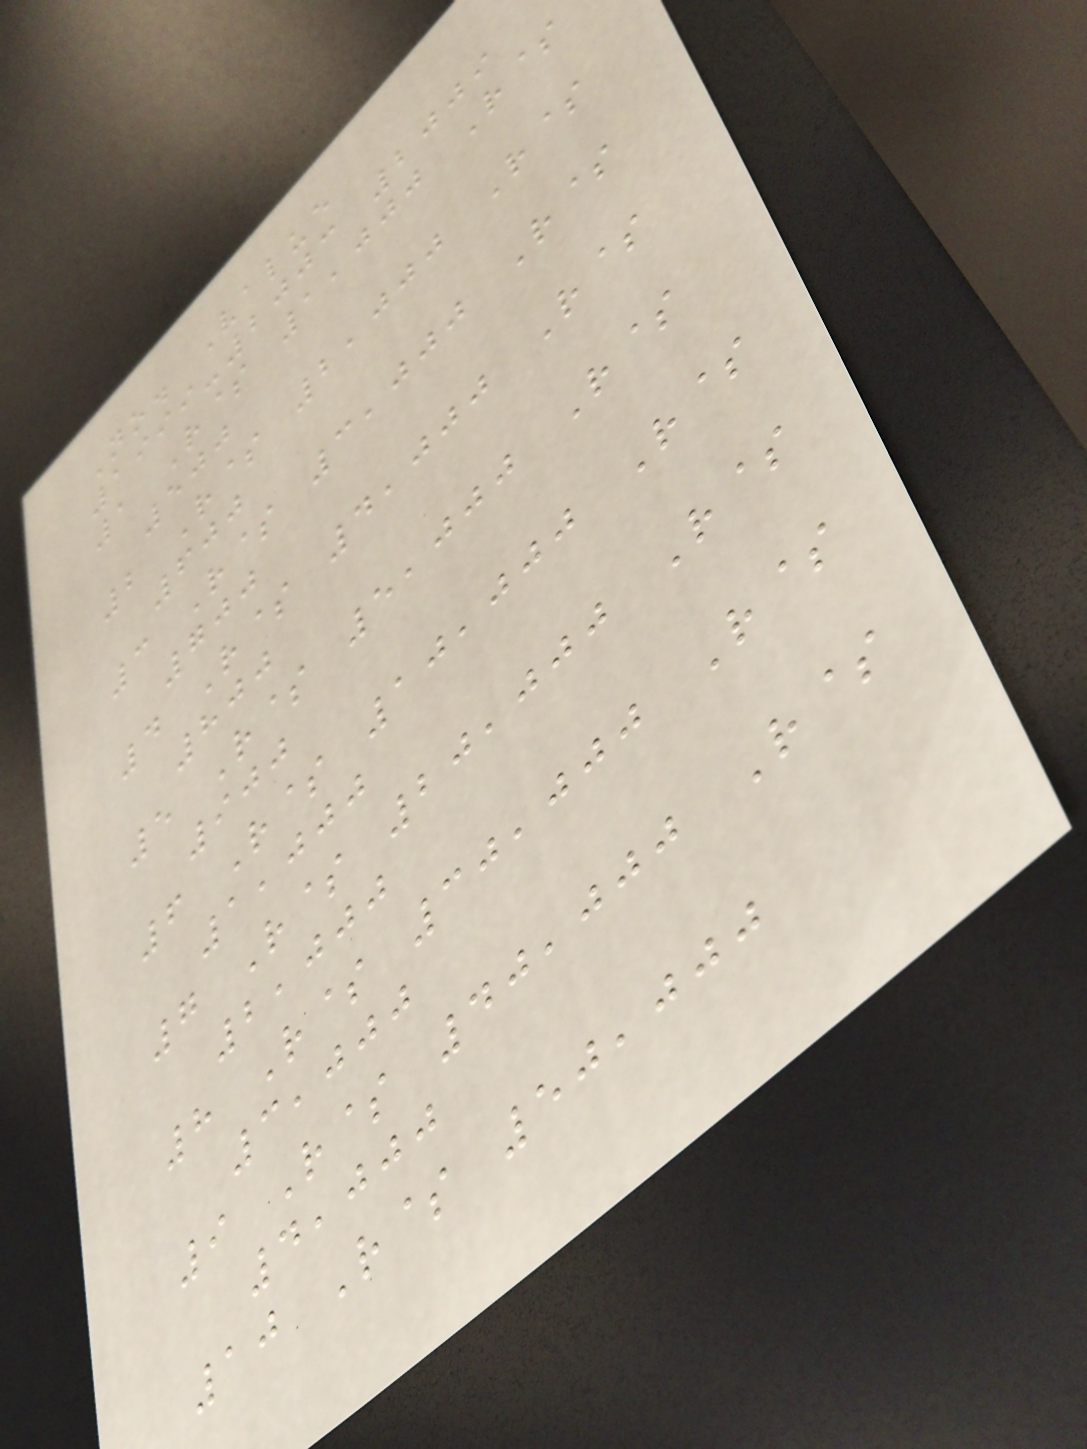No. Value
1999-2003 2009
1 R$ 1,000 R$
500
2 R$ 2,000 R$
600
3 R$ 3,000 R$
700
4 R$ 4,000 R$
800
5 R$ 5,000 R$
900
6 R$ 10,000 R$
1,000
7 R$ 20,000 R$
2,000
8 R$ 30,000 R$
3,000
9 R$ 40,000 R$
4,000
10 R$ 50,000
